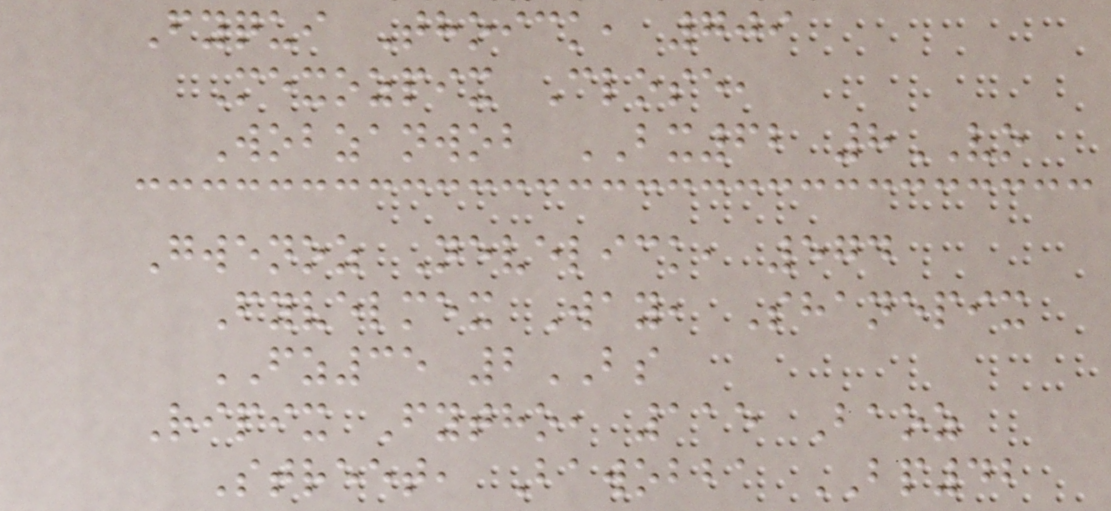Fyqui Thoick, 709
Mexozpix Close,
Wobzanwob BX62 8VO
Gwenoz Nevelick, 574
Fyvelmex Way, Shanepix
FZ35 2BS
Ripix Fytho, 115 Baoz
Street, Bawobba BP42
